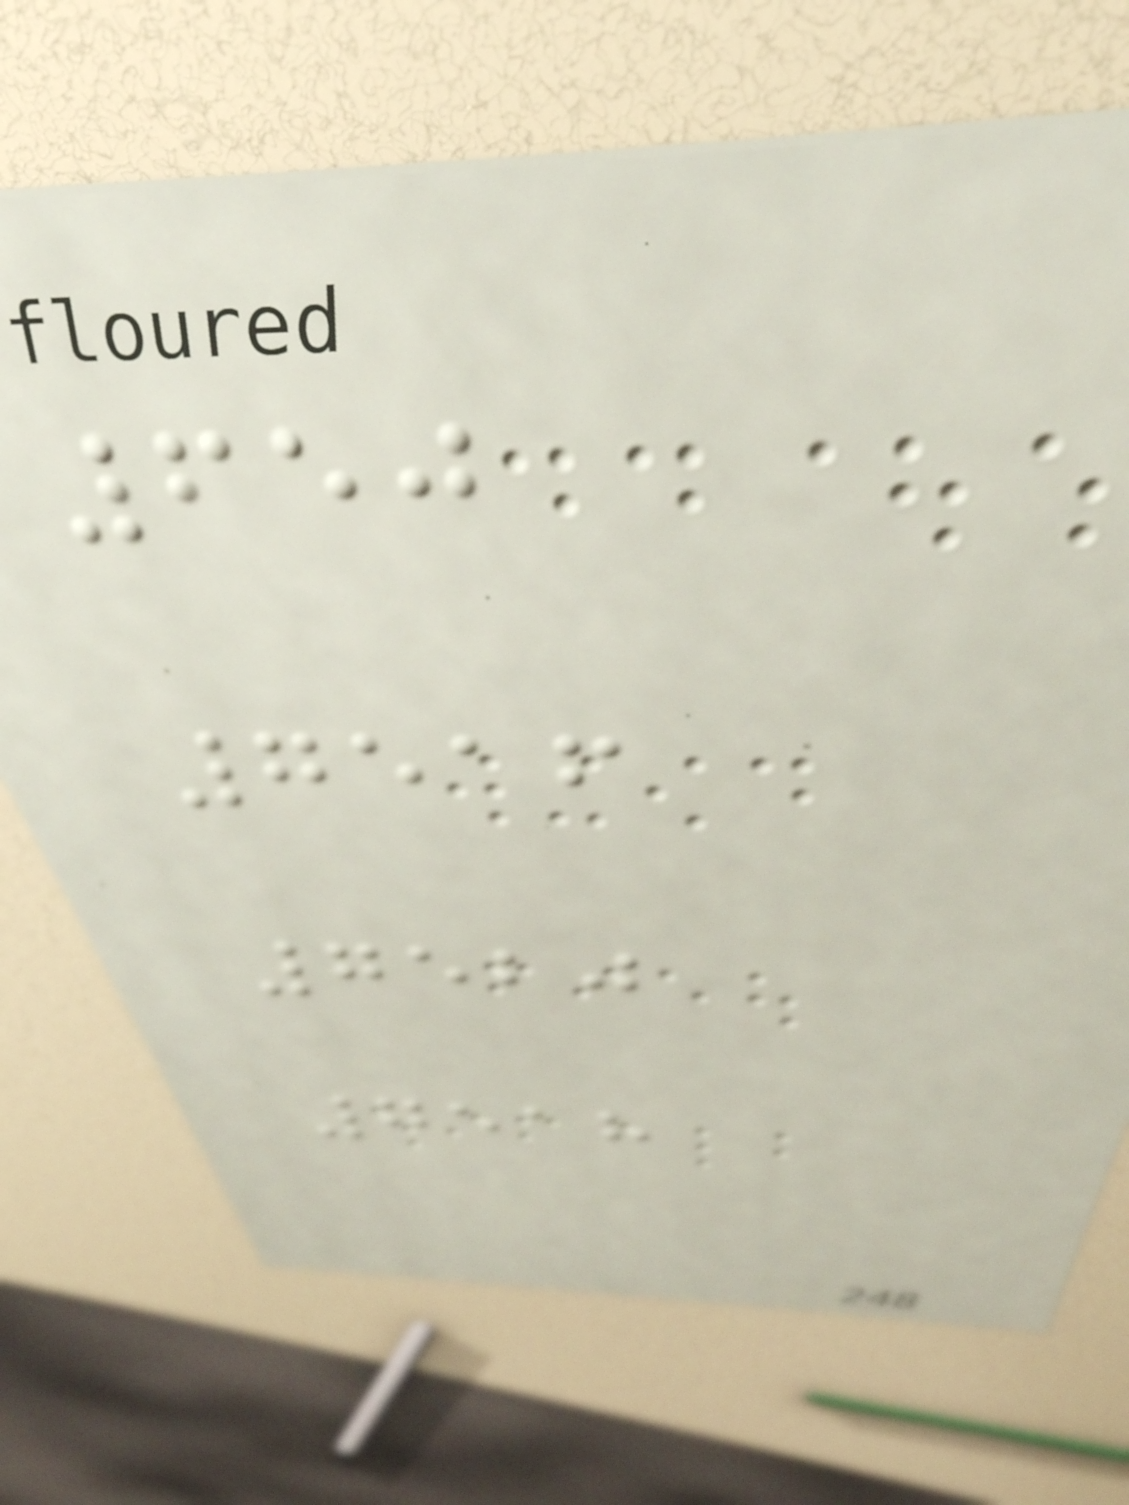650
7516
7520
7518
